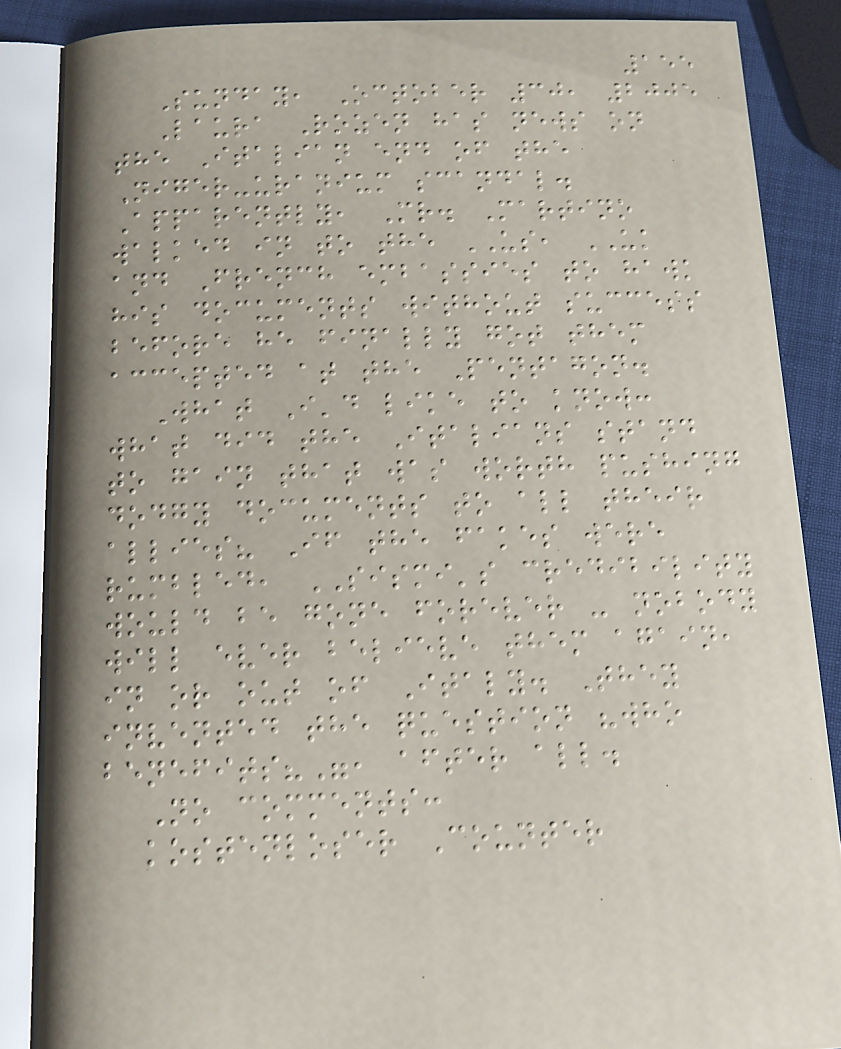155
Sunday, October 30, 2005
Laura Rozen has news on
the Italian end of the
Niger-uranium scandal.
Apparently, Mr. Martino
walked in to the US, UK
and French embassies to hawk
his documents without success
before he finally got them
accepted at the Pentagon.
What I'd like to know:
what did the Italians stand
to gain that was worth pushing
dodgy documents to all their
allies? If the fakes were
rumbled, SISMI's credibility
would be gone forever - nobody
will ever believe them again,
in or out of Italy. They
invented the question "who
benefits?", after all.
No comments:
kostenloser Counter
